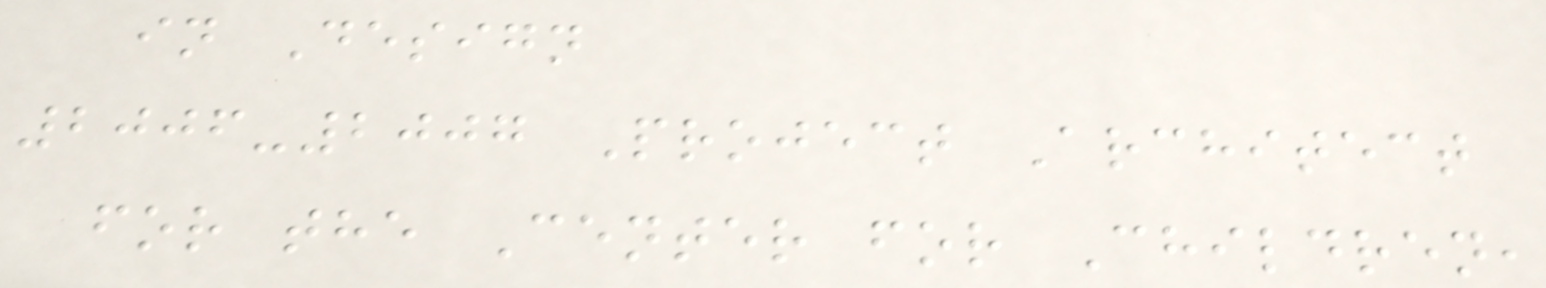in Design
2006-2007 Project Architect
for the Center for Children,
